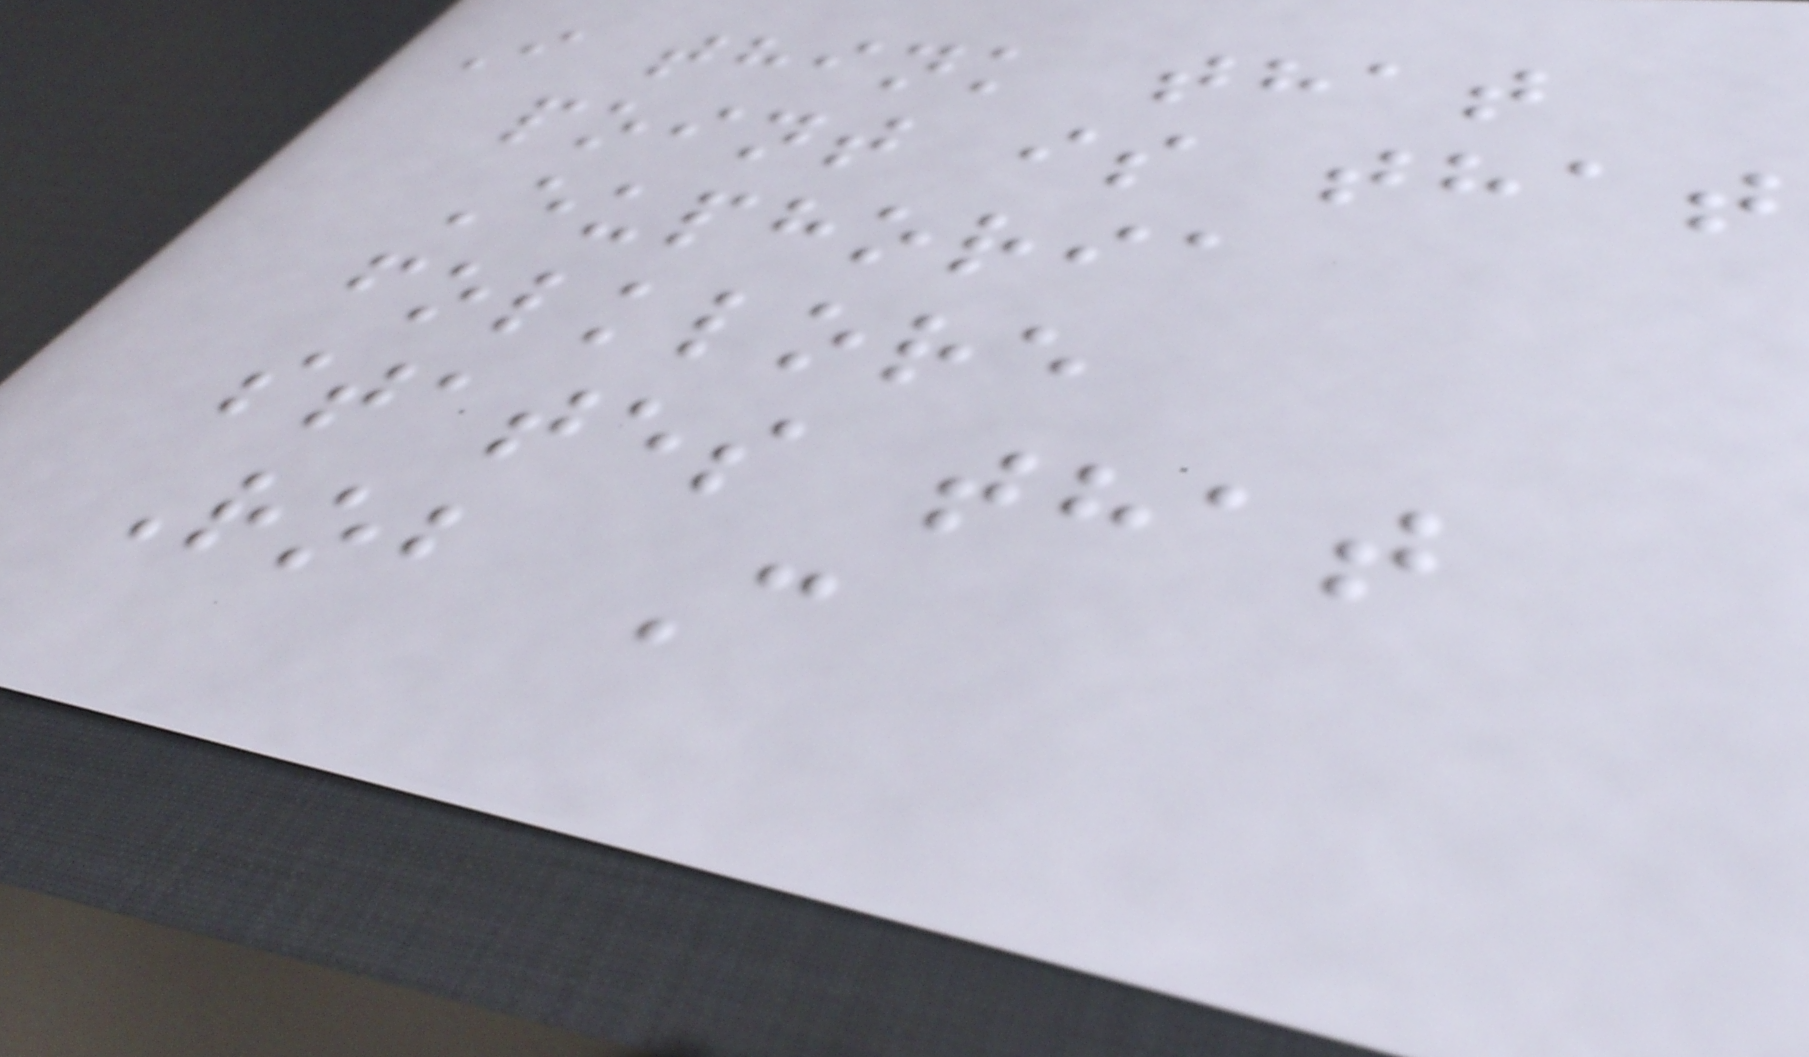I think that
point is that
Euphoria
folklore
states that
Rob C
